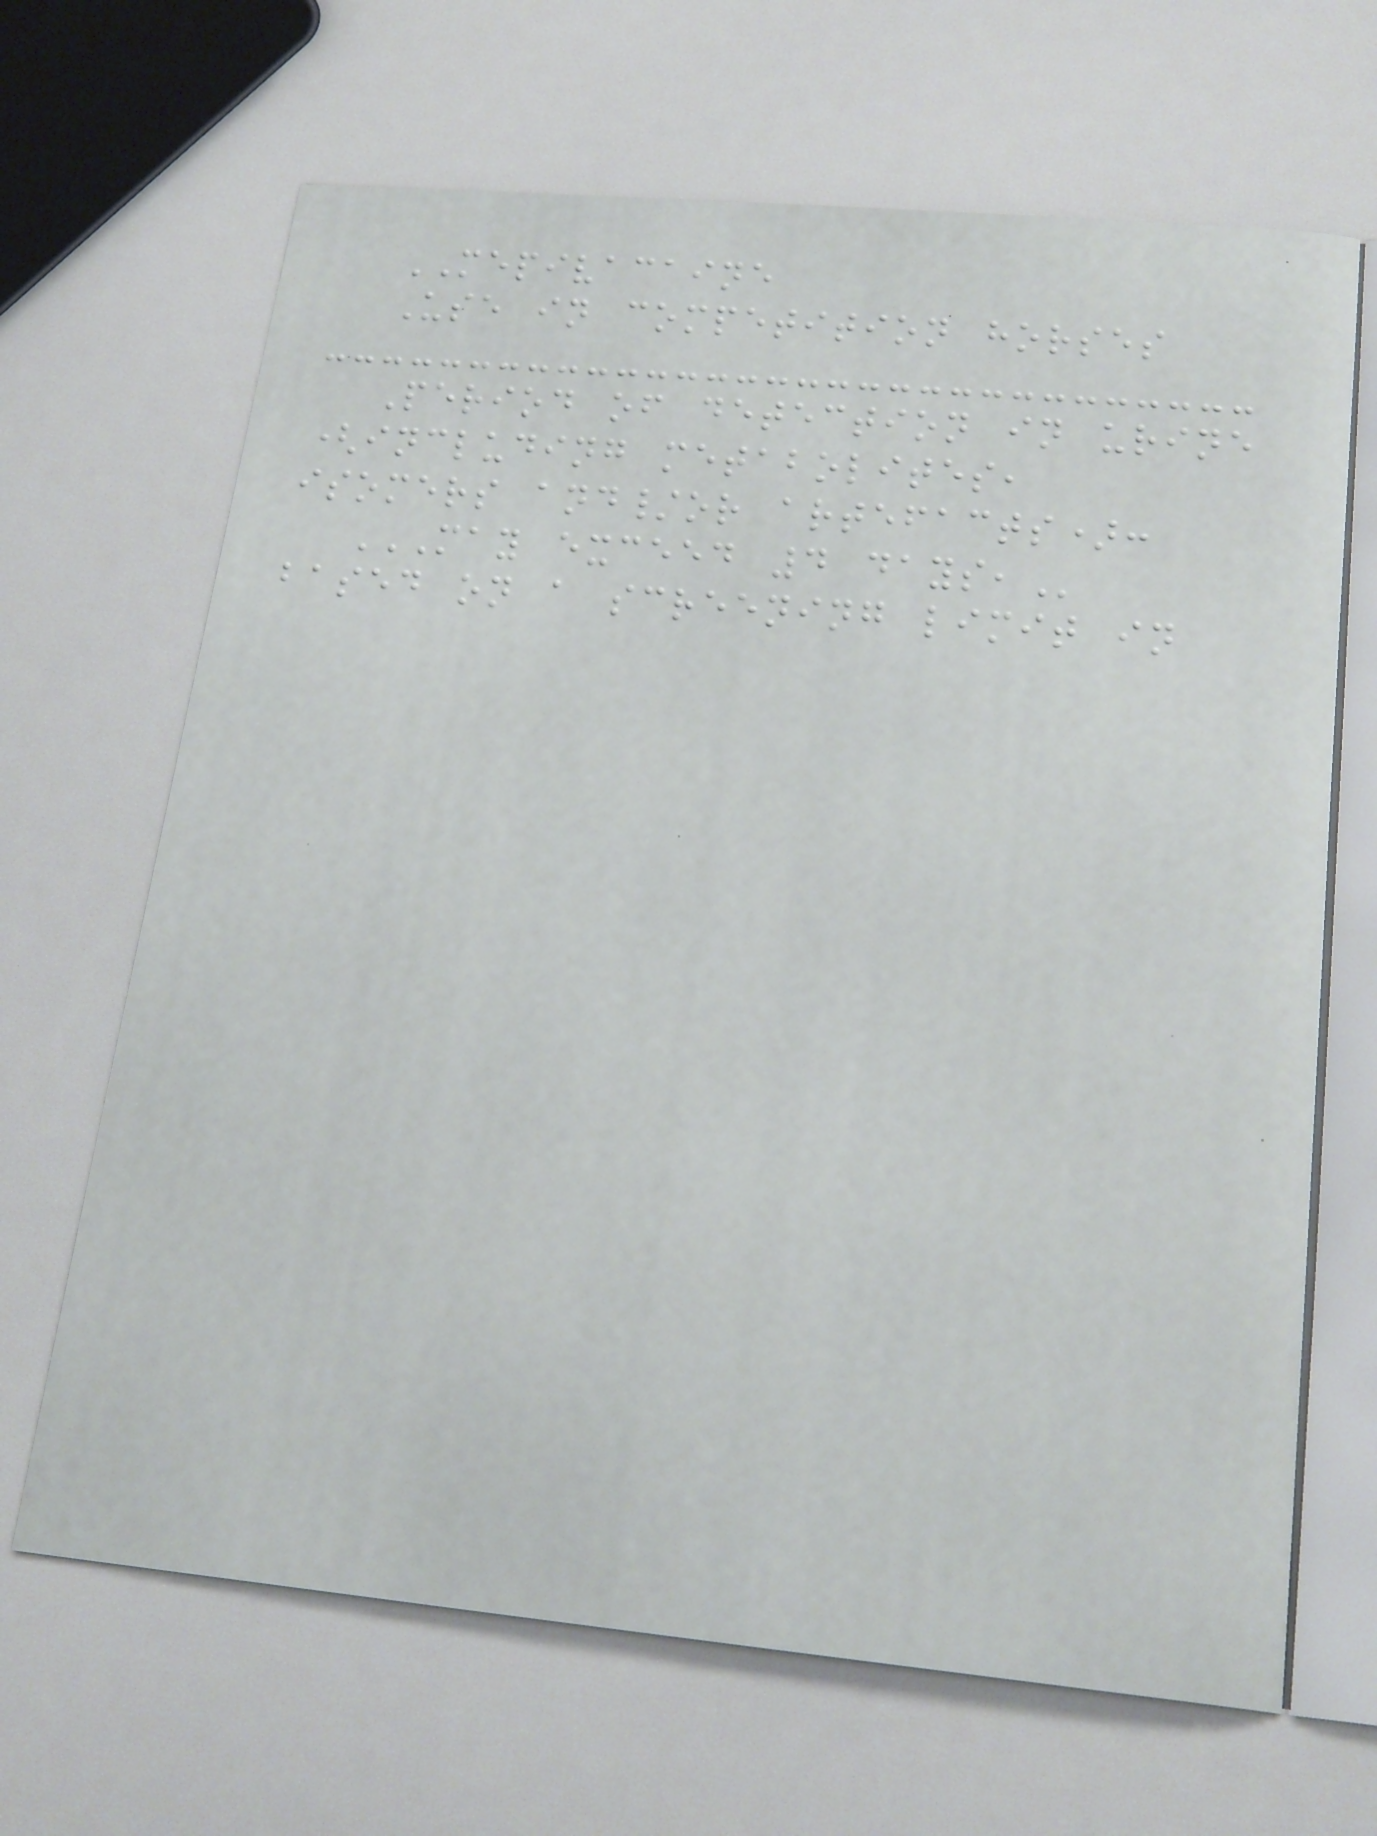MEPIVACAINE
Use in competition horses
Period of detection in urine
(including metabolites,
isomers and/or artefacts):
MAY EXCEED 4 DAYS,
based on a screening limit in
